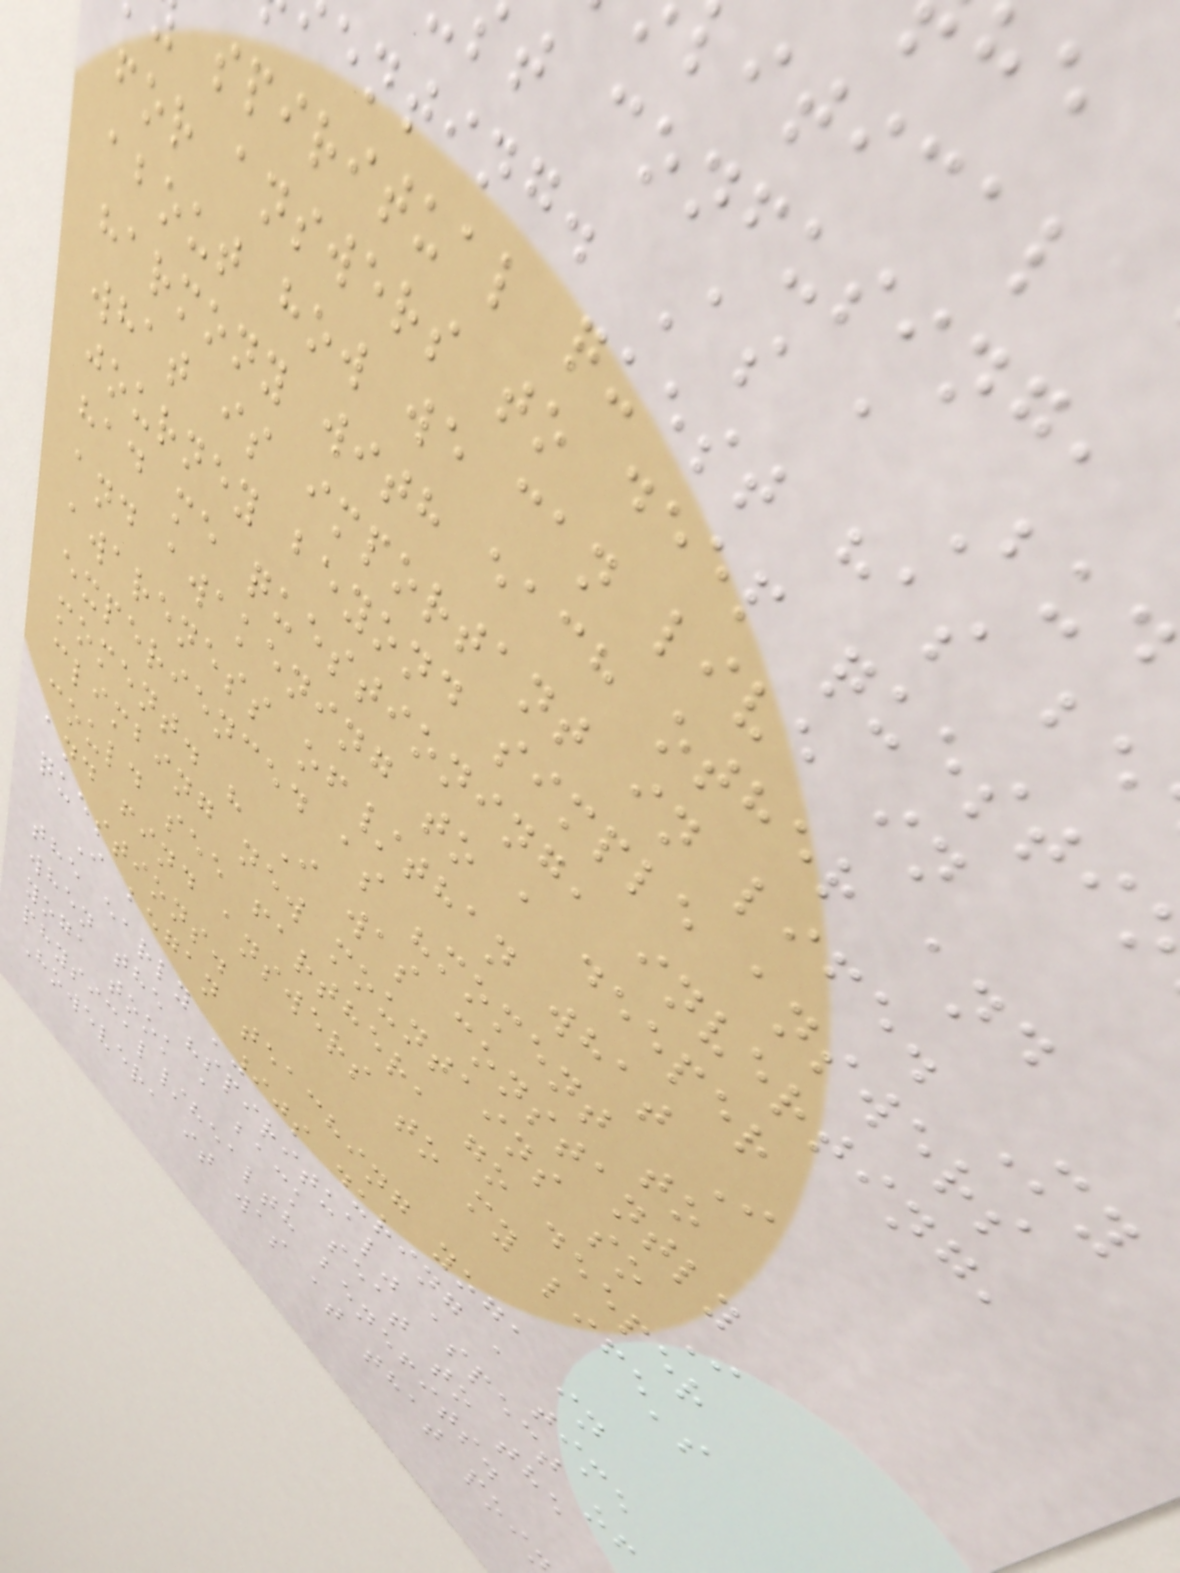t confusing,
enting. As a Bud
spiritual quest has be
for answers to deep questi
about how we can live in
harmony with each other and
what is important in life. My
journey beyond simple answers
had me questioning, inverting,
and awakening to a deeper
awareness of/than what I
experienced as "moment to
moment. " I was constantly
climbing new mountains so I
could see farther, go deeper
and find answers to my life's
questions.
I began teaching yoga in
the early '90s during a time
when the "spiritual" aspect of
yoga took a back seat to the
physical/health benefits.
However, it was at that poi
